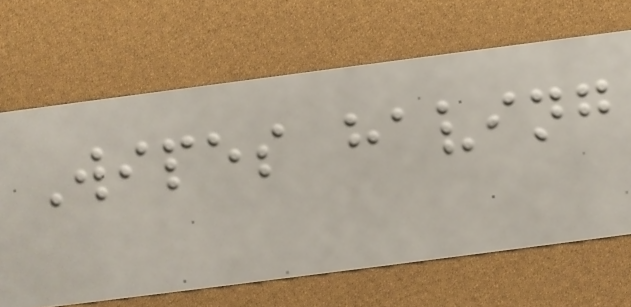Wipes having
